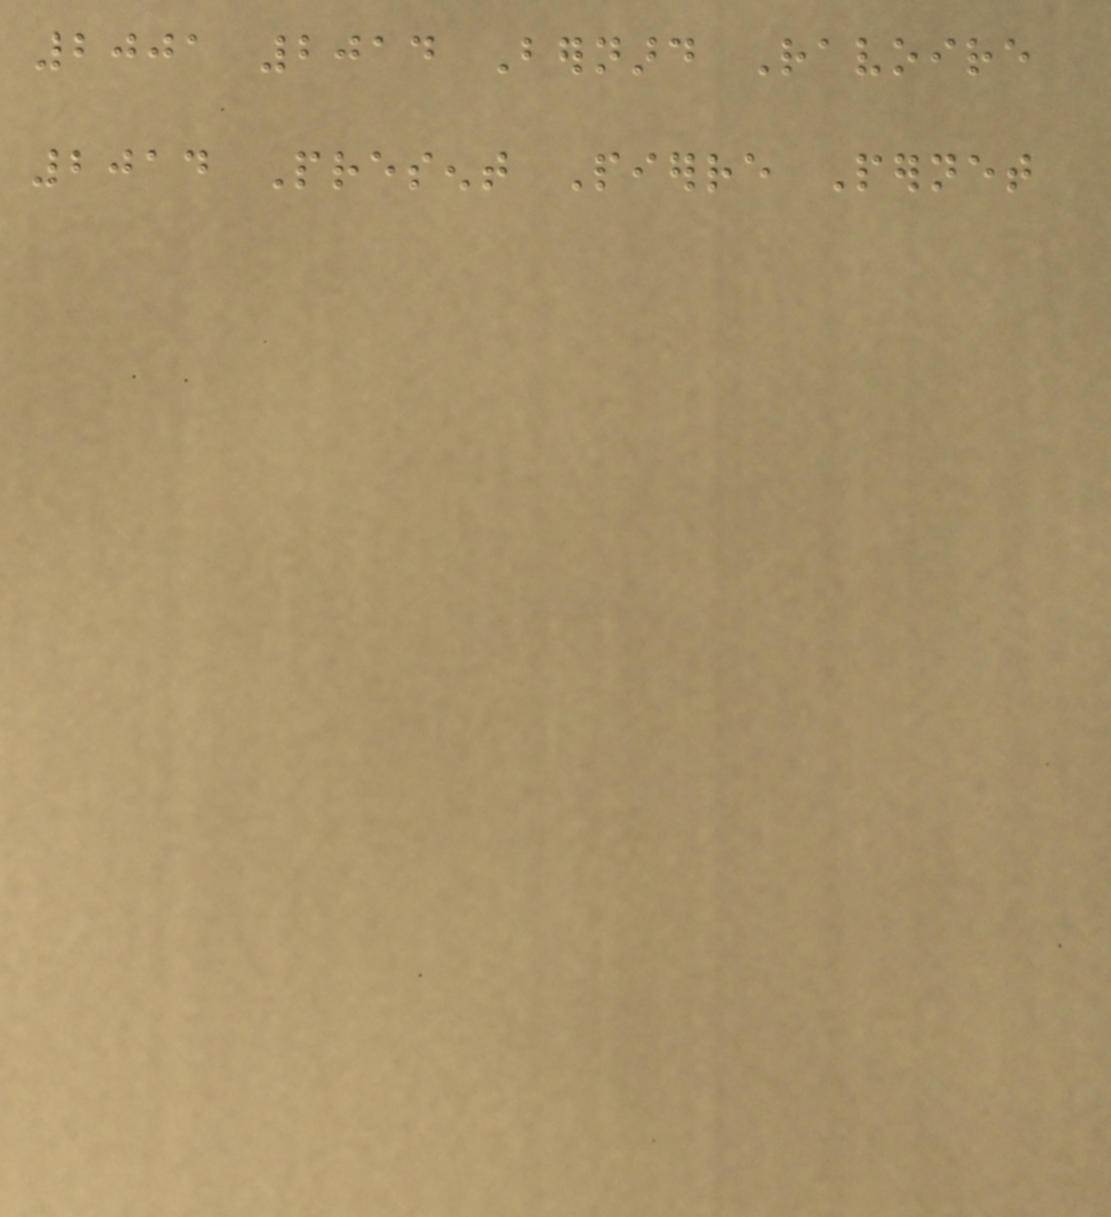2001 2014 Bernard Ravoire
2014 Present Pierre Pernet
